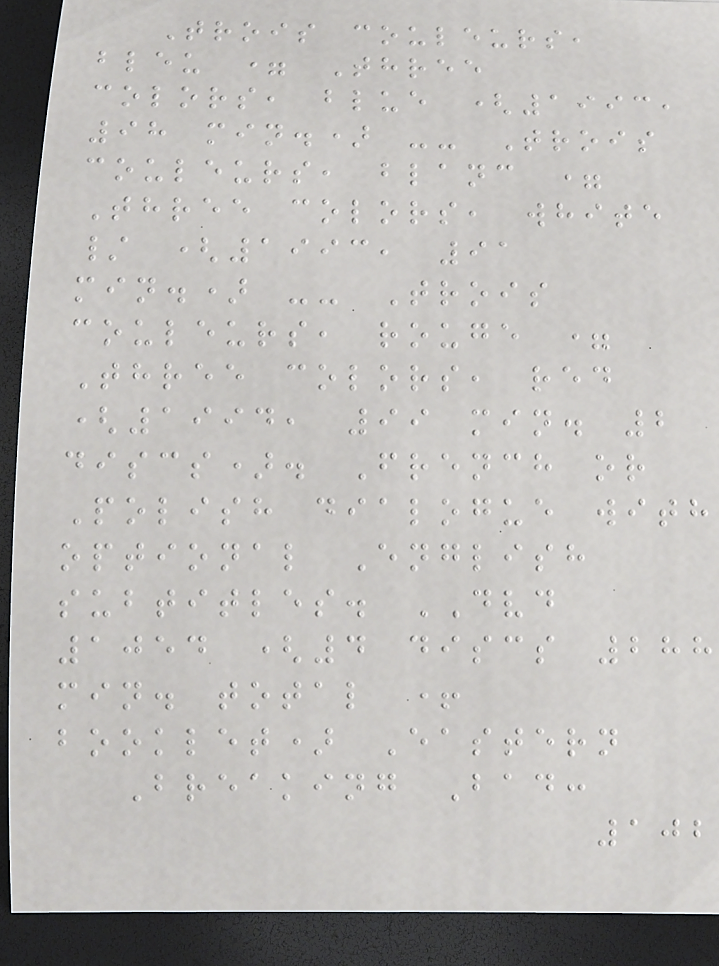Trois couleurs,
bleu = Three
colors, blue (1993,
98 min.) -- Trois
couleurs, blanc =
Three colors, white
/ (1993, 91
min.) -- Trois
couleurs, rouge =
Three colors, red
(1994, 99 min. 2
discs). French or
Polish dialogue with
optional English
subtitles. DVD
1054 (4 discs 288
min. total +
booklet) Eastern
Breaking Bad:
102
